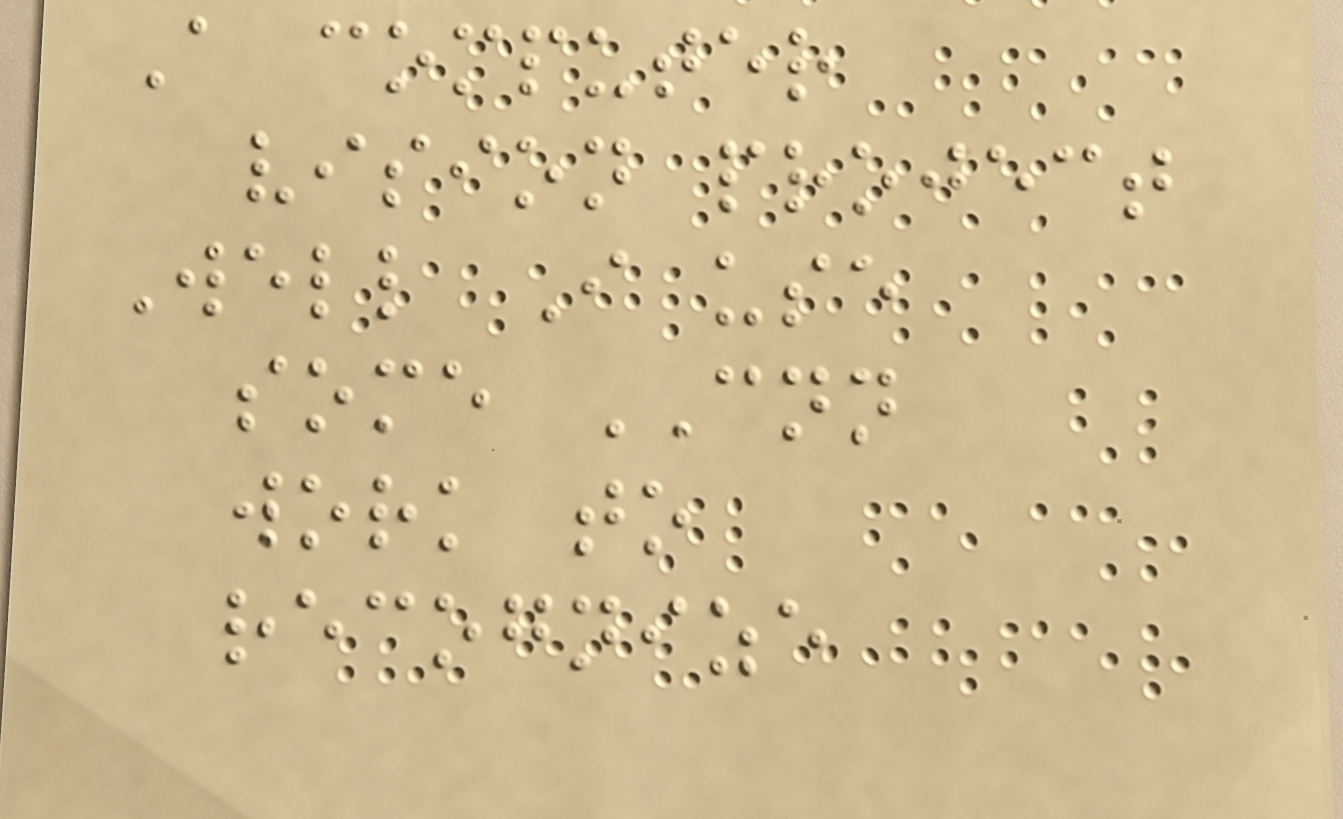A computer
vision project
Well I use
some CNN
work to
recognize
